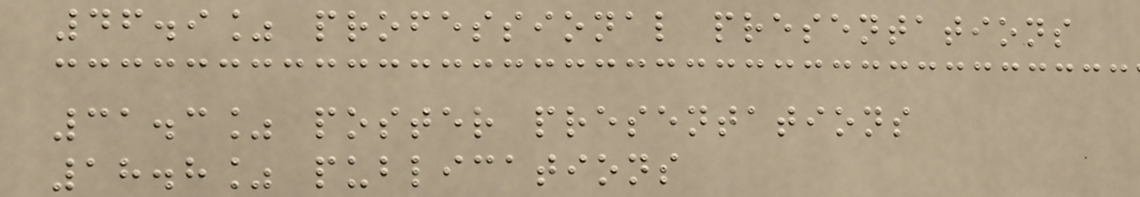46.9% professional presentations
31.3% poster presentations
18.8% publications
